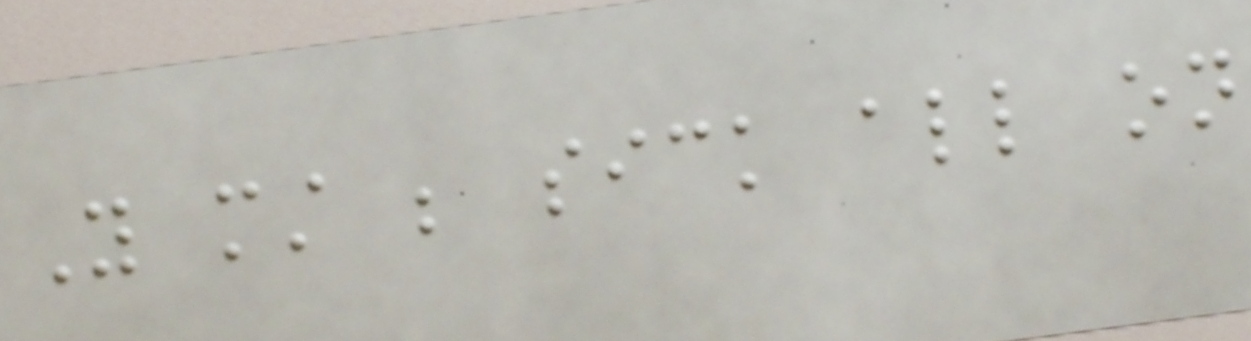You must be sick all on
